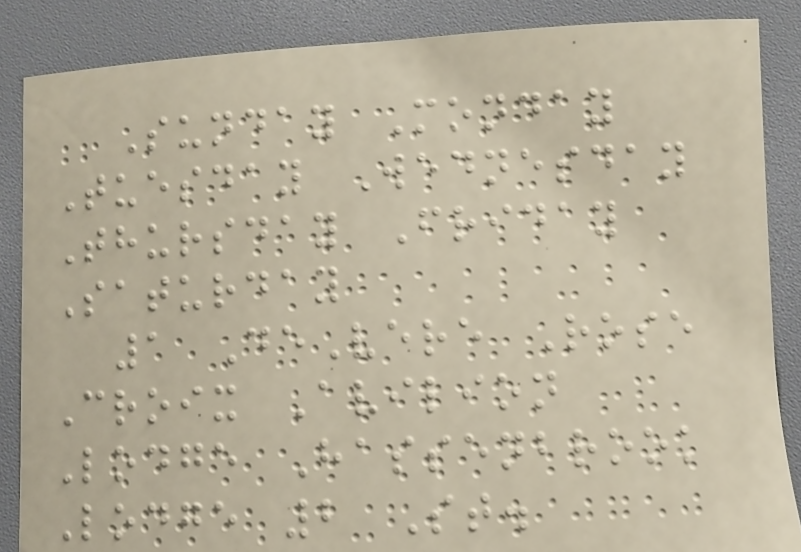Sunday Monday
Tuesday Wednesday
Thursday Friday
Saturday
1 DeVere Rose
Croix Avilion
Lodge Hassenbrook
Lodge 2 St.
